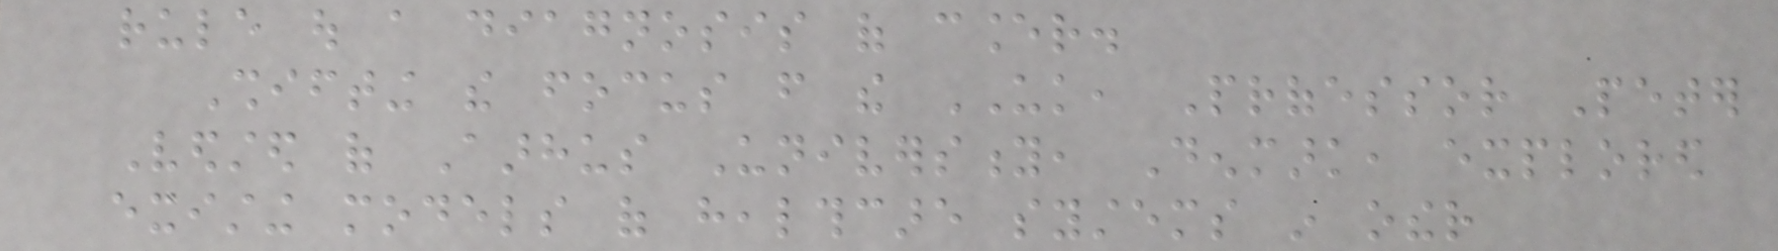rule out a diagnosis of cancer.
Shifting the focus from the UK, Professor Peter
Vedsted of Aarhus University, Denmark, explored
existing models of healthcare systems in other
